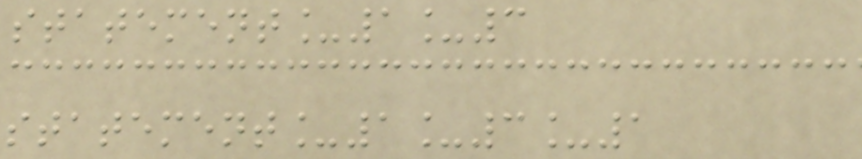statement_1_3
statement_1_3_1
